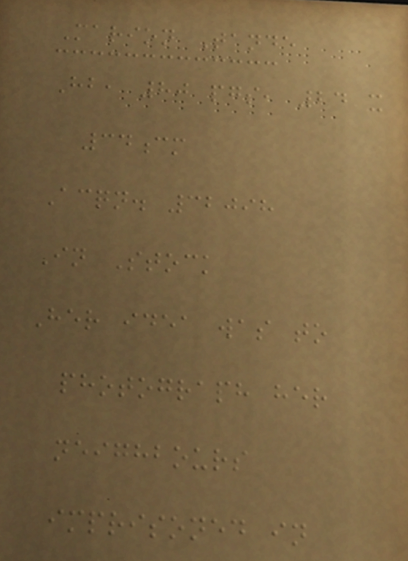Marion Tande
Hb, 80 pgs, 24 x
34cm
Acqn. 32098
In Stock
Her idea was to
photograph her
neighbours
imprisoned in
